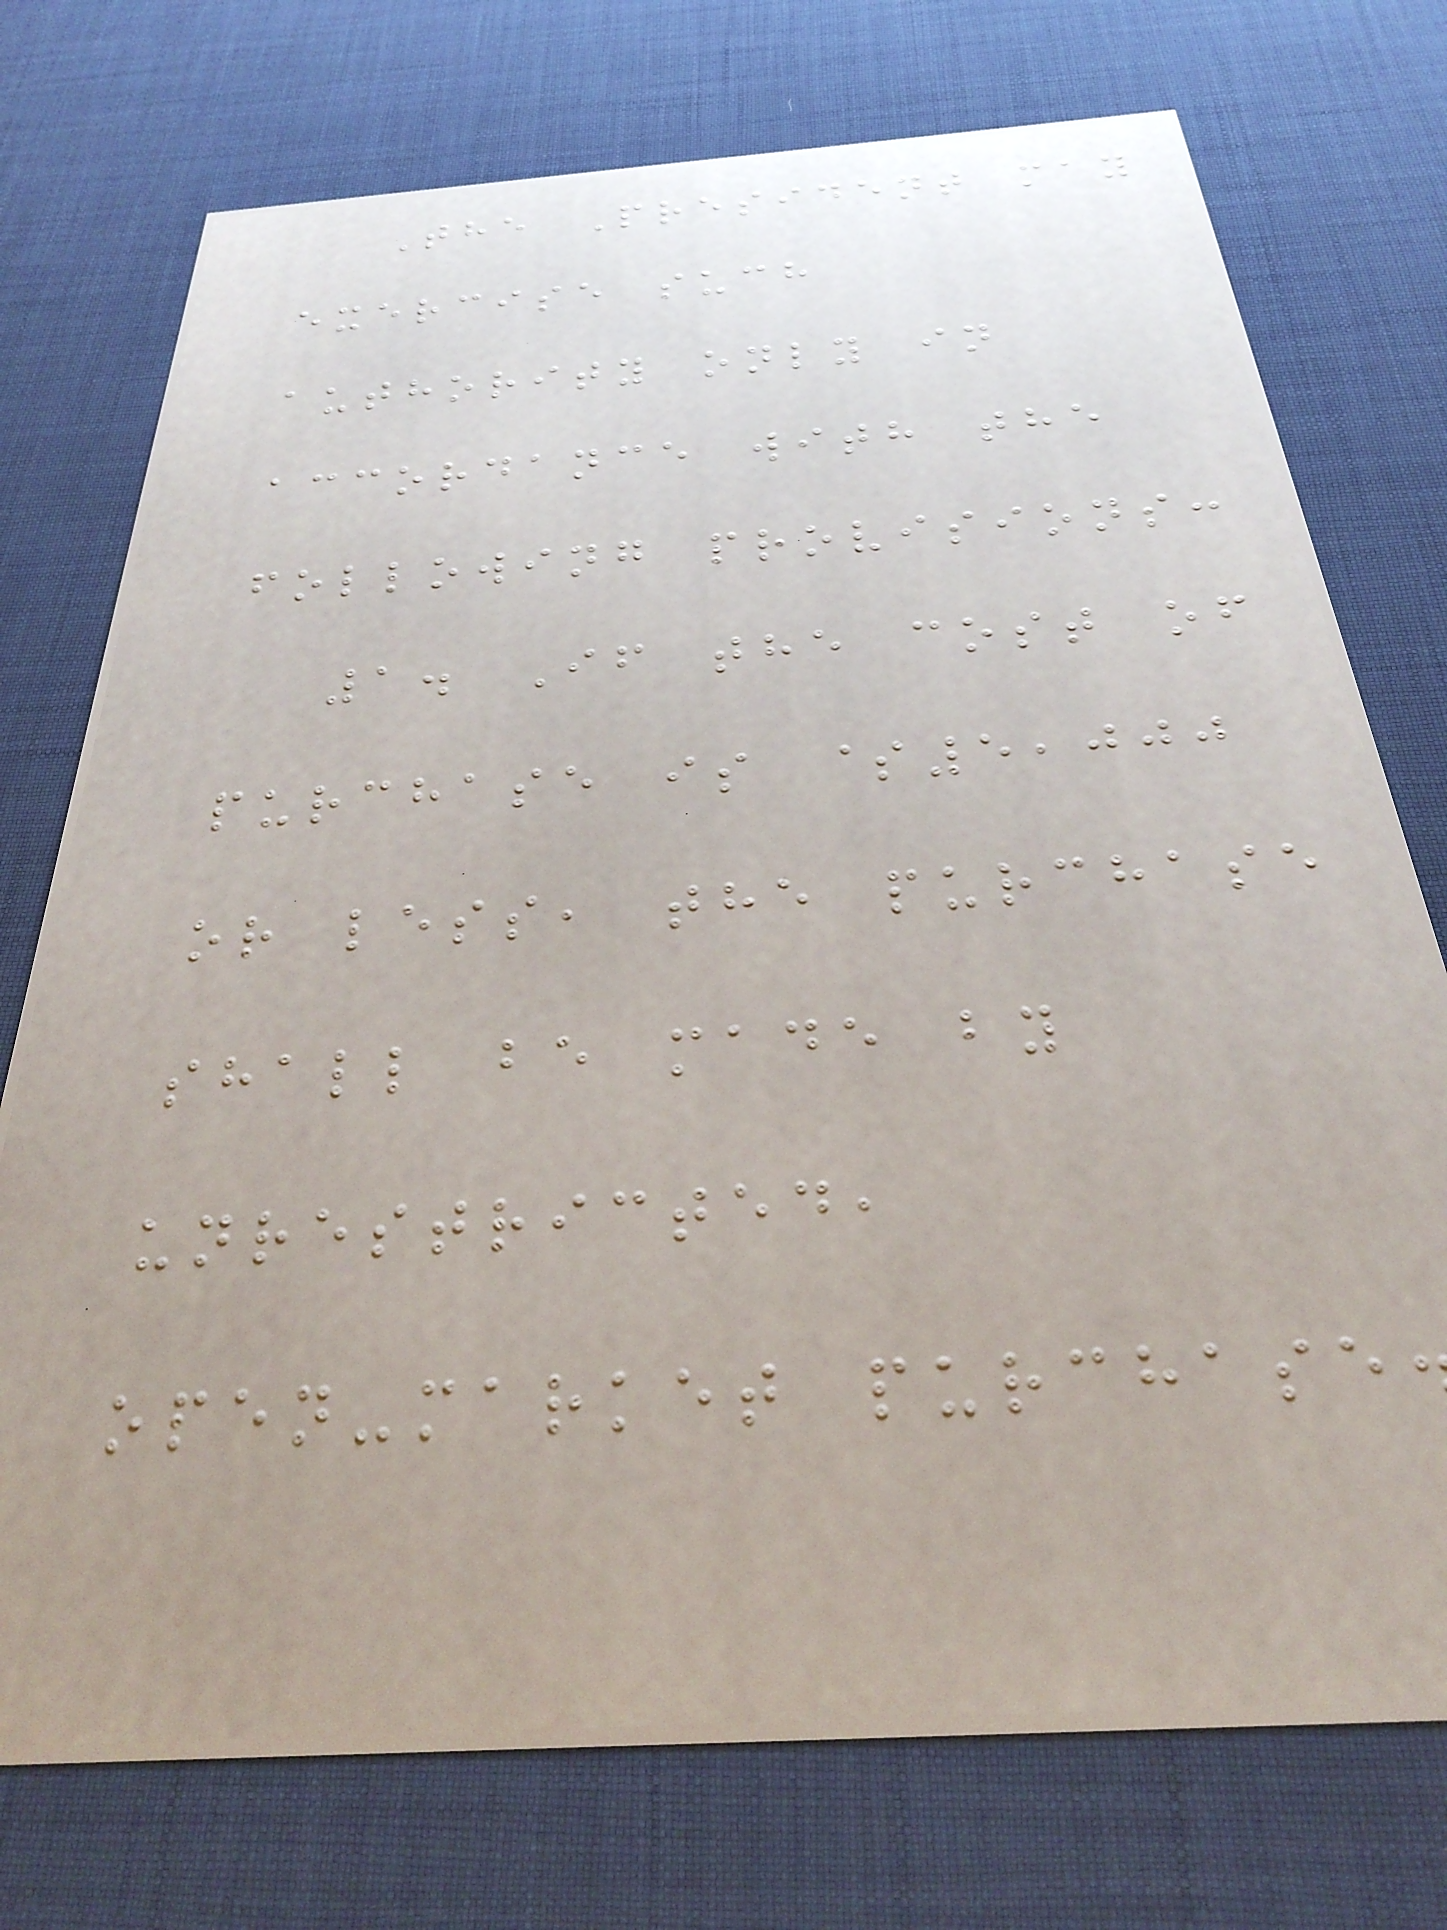The President may
exercise such
authority only in
accordance with the
following provisions:
1. If the cost of
purchase is $5,000
or less, the purchase
shall be made by
unrestricted,
open-market purchase
